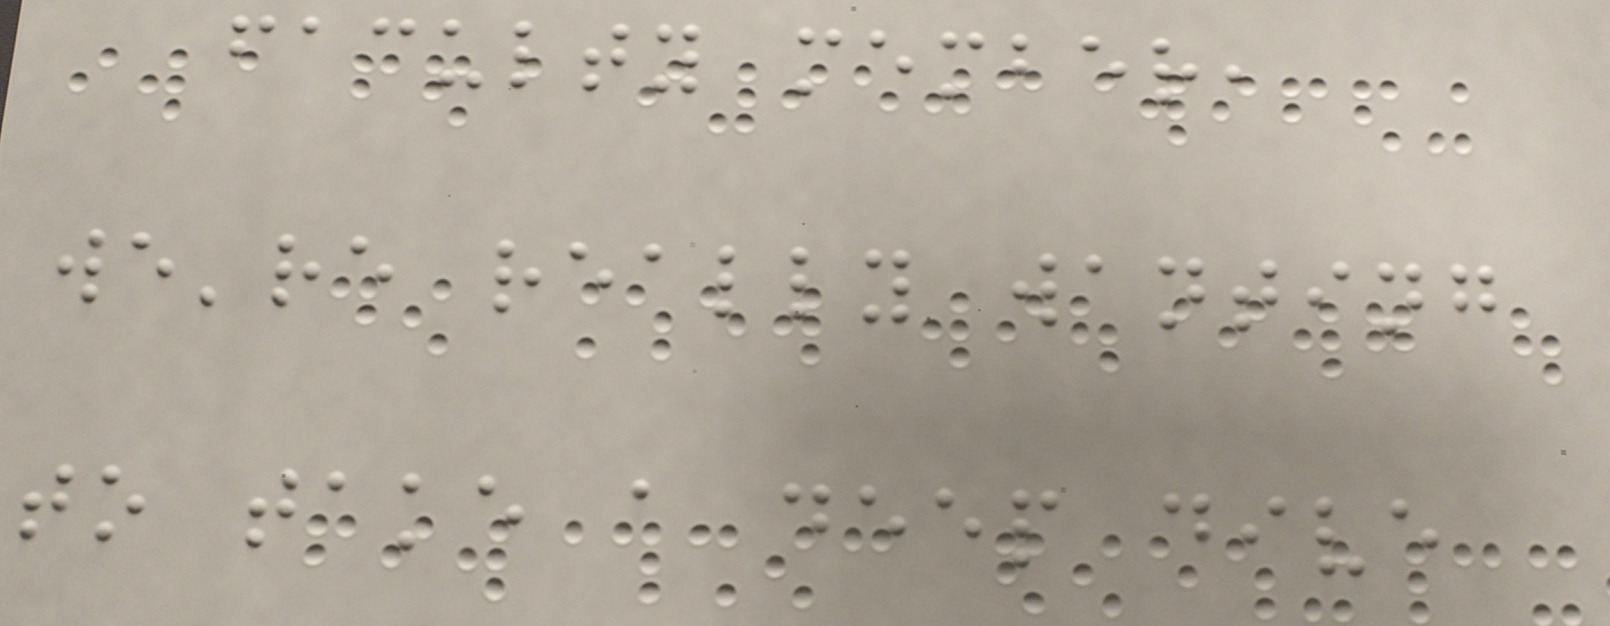faculty member,
we're really wanting
to take a deep dive
